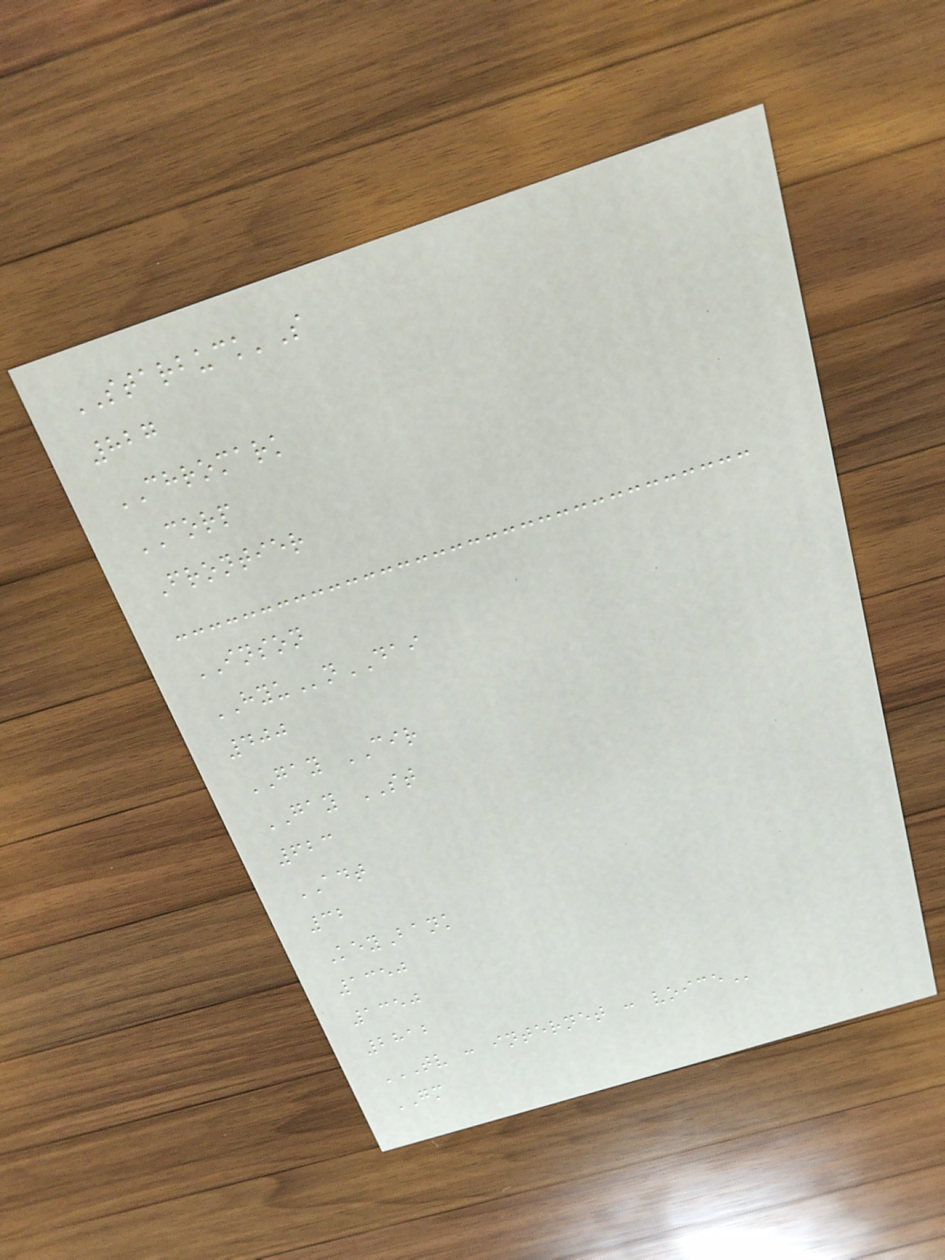STARBUCK'S
827
CHROMARK
CORP
Frontier
INSON
HYUnDAI
400
GAY CIR
GAY ST
623
ADT
32
KeyBank
1350
1350
2812
TV : INTERNET : VOICE
GM
